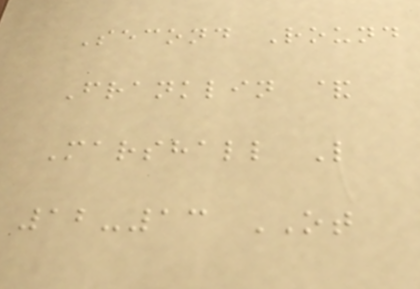Second Round
Franklin &
Marshall L
12-13 OT
